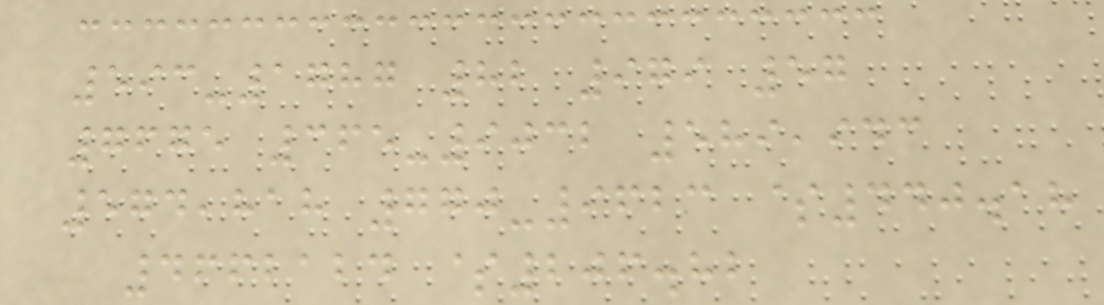593-1787 82 979 57
7675 365-9032 589,943
574,818 770-9623 $440.18
4662124 $206.82
